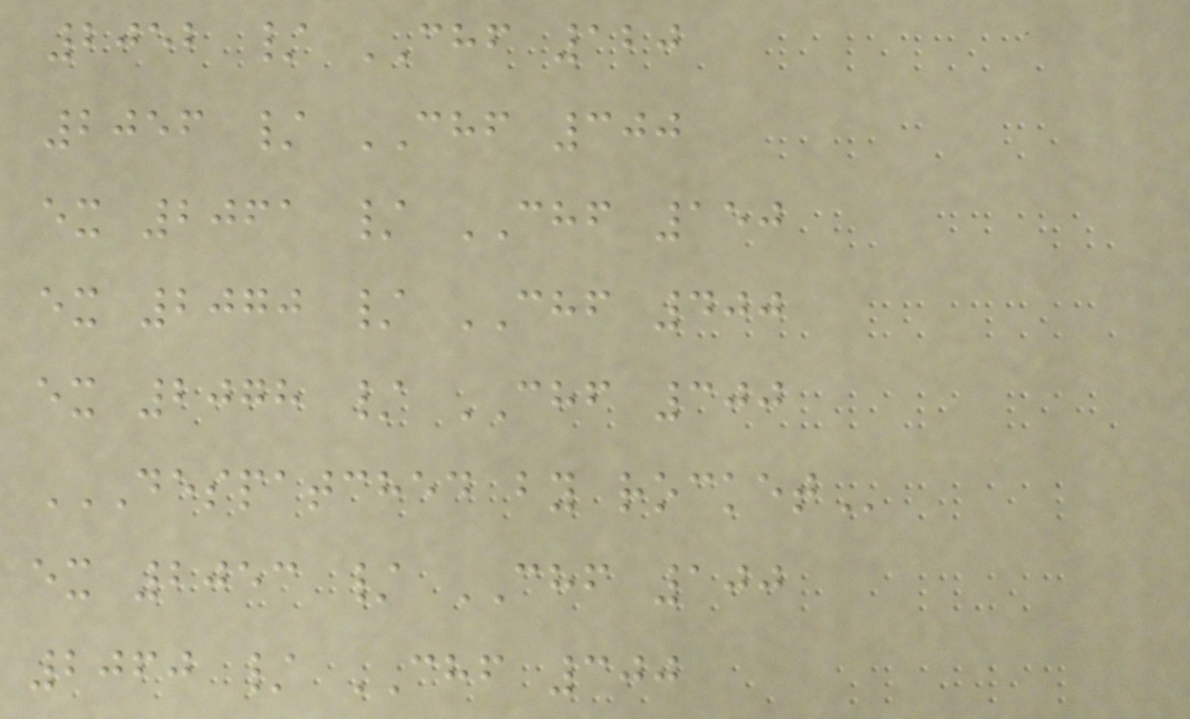2052 / CHF 120
2056 / CHF 300
ex 2061 / CHF 150
ex 2070 / CHF 400
ex 2078 / CHF 300
DESPATCHED BY ROCKET
ex 2053 / CHF 100
2060 / CHF 300
